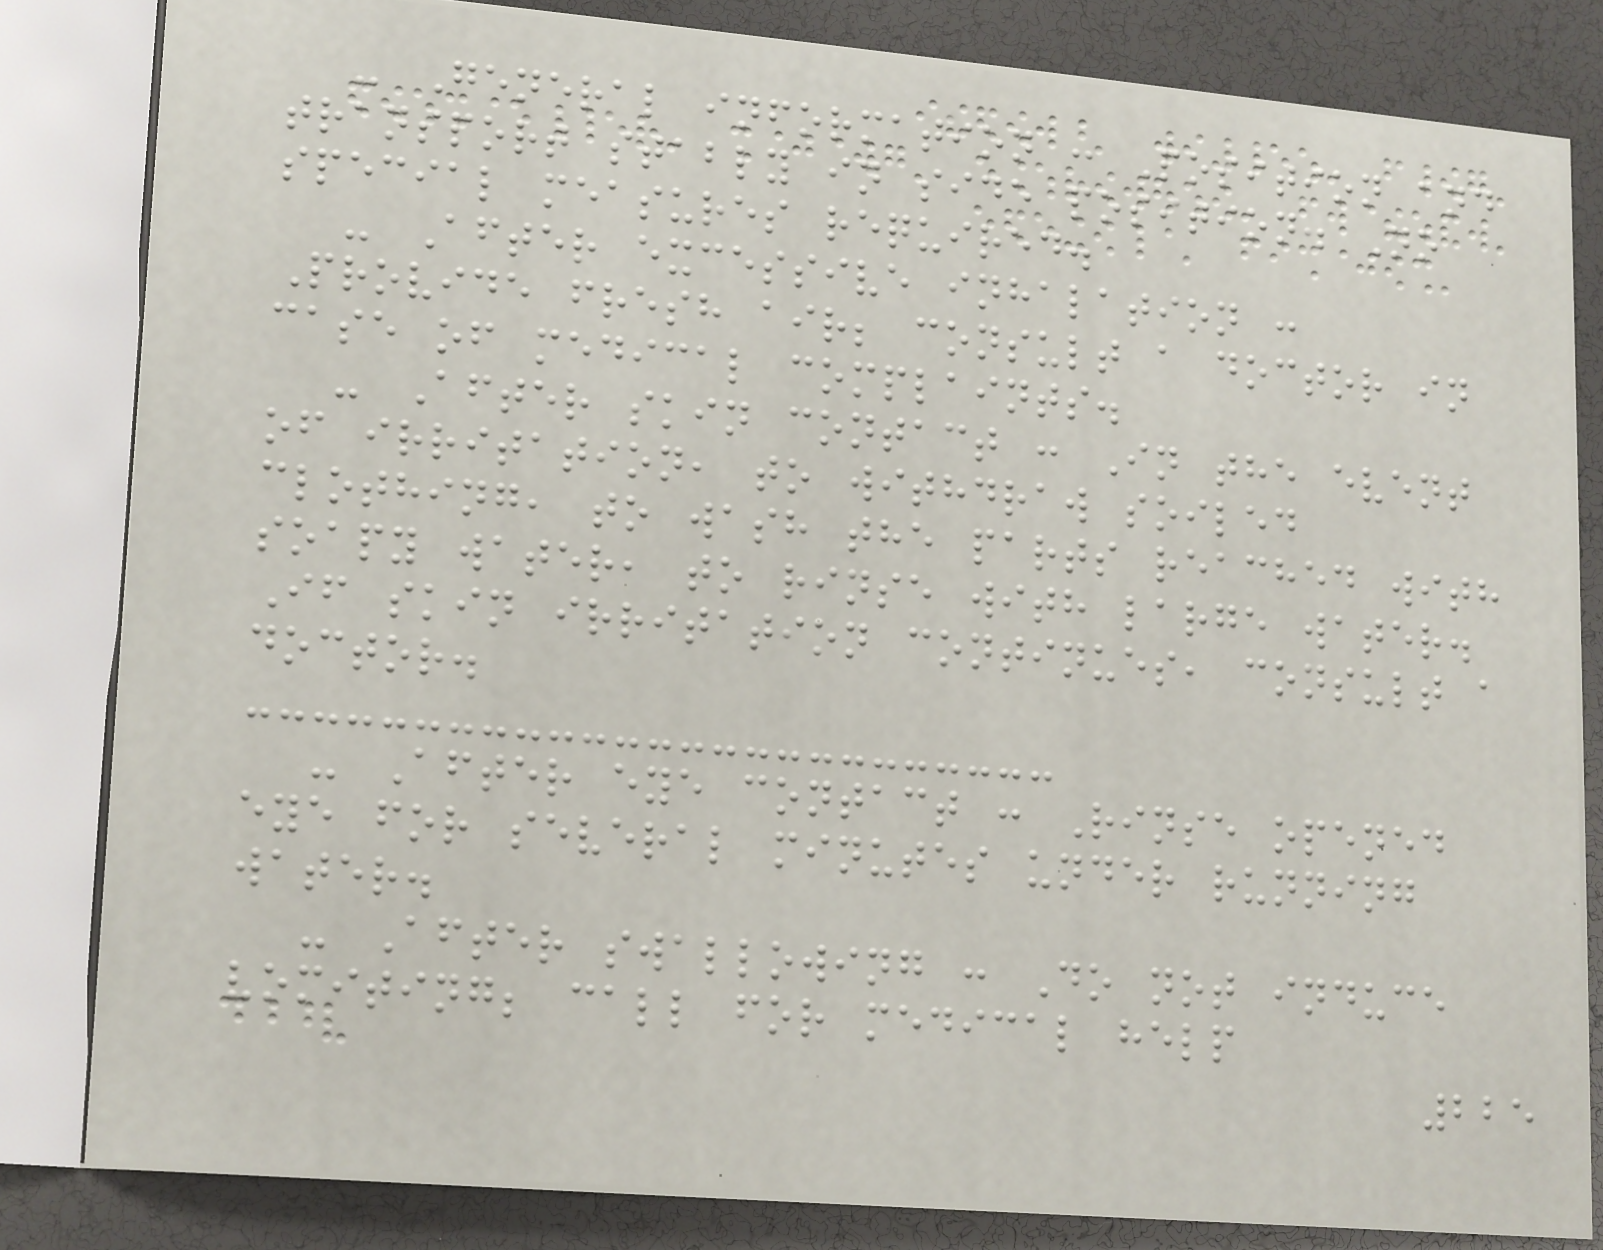- General information : Position and
transport stably in side position. No
special measures required.
- After excessive inhalation :
Provide fresh air; consult a doctor in
case of medical complaints.
- After skin contact : In the event
of irritation, to withdraw soiled
clothing, to wash the parts reached with
soapy water, to rinse with large water.
If skin irritation continues, consult a
doctor.
- After eye contact : Rinse opened
eye for several minutes under running
water.
- After swallowing : Do not induce
vomiting; call for medical help
225
